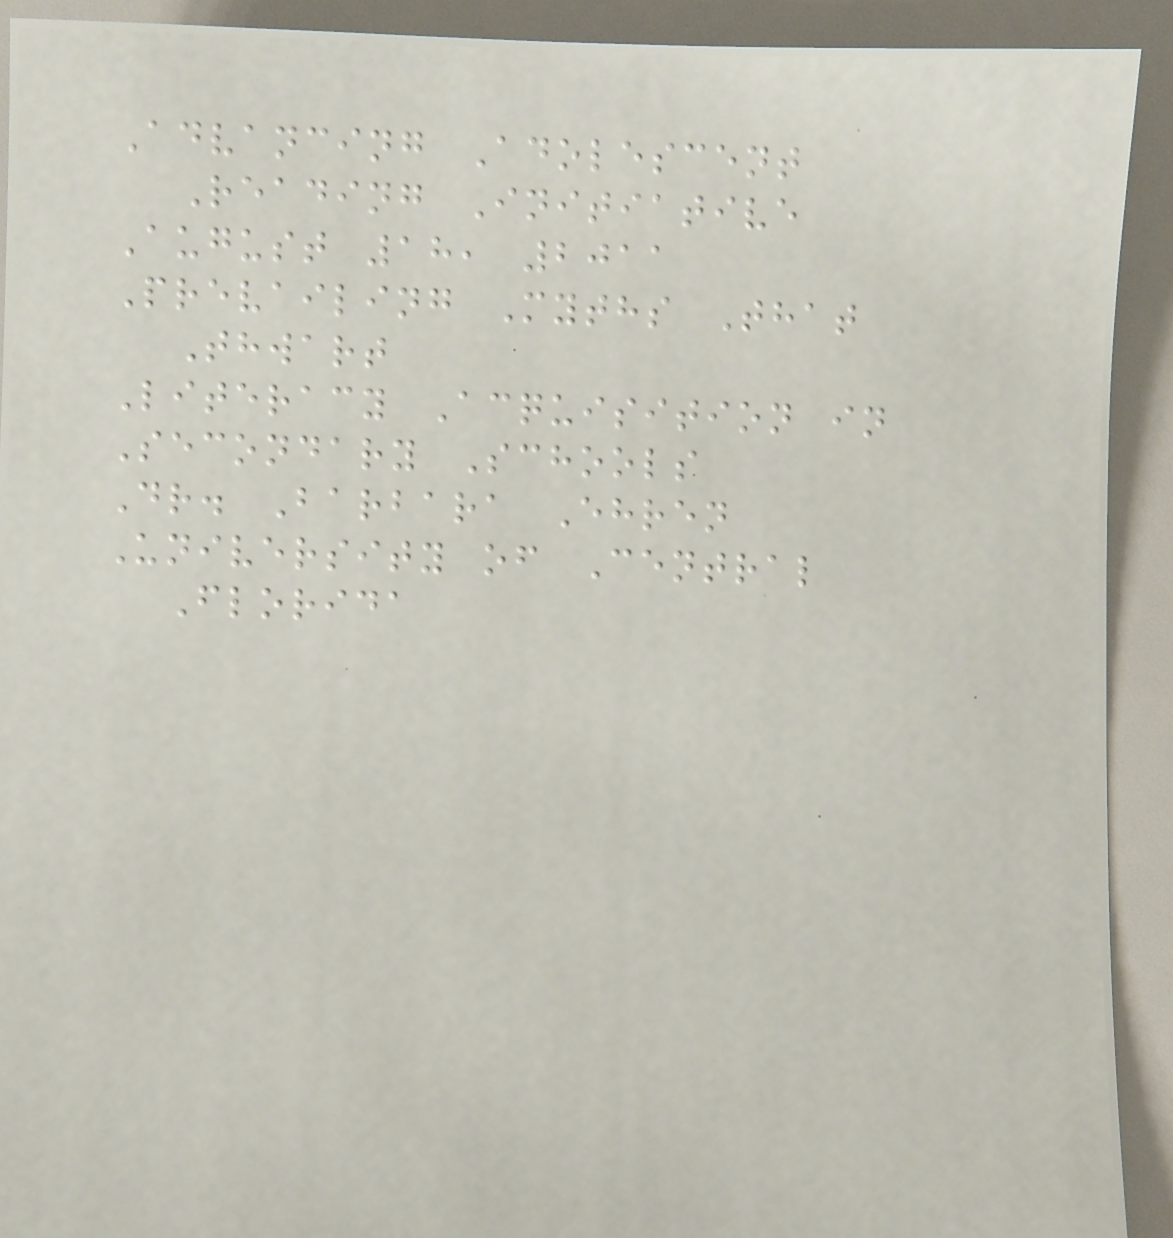Advancing Adolescent
Reading Initiative
August 18, 2011
Prevailing Myths That
Thwart
Literacy Acquisition in
Secondary Schools
Dr. Barbara Ehren
University of Central
Florida
